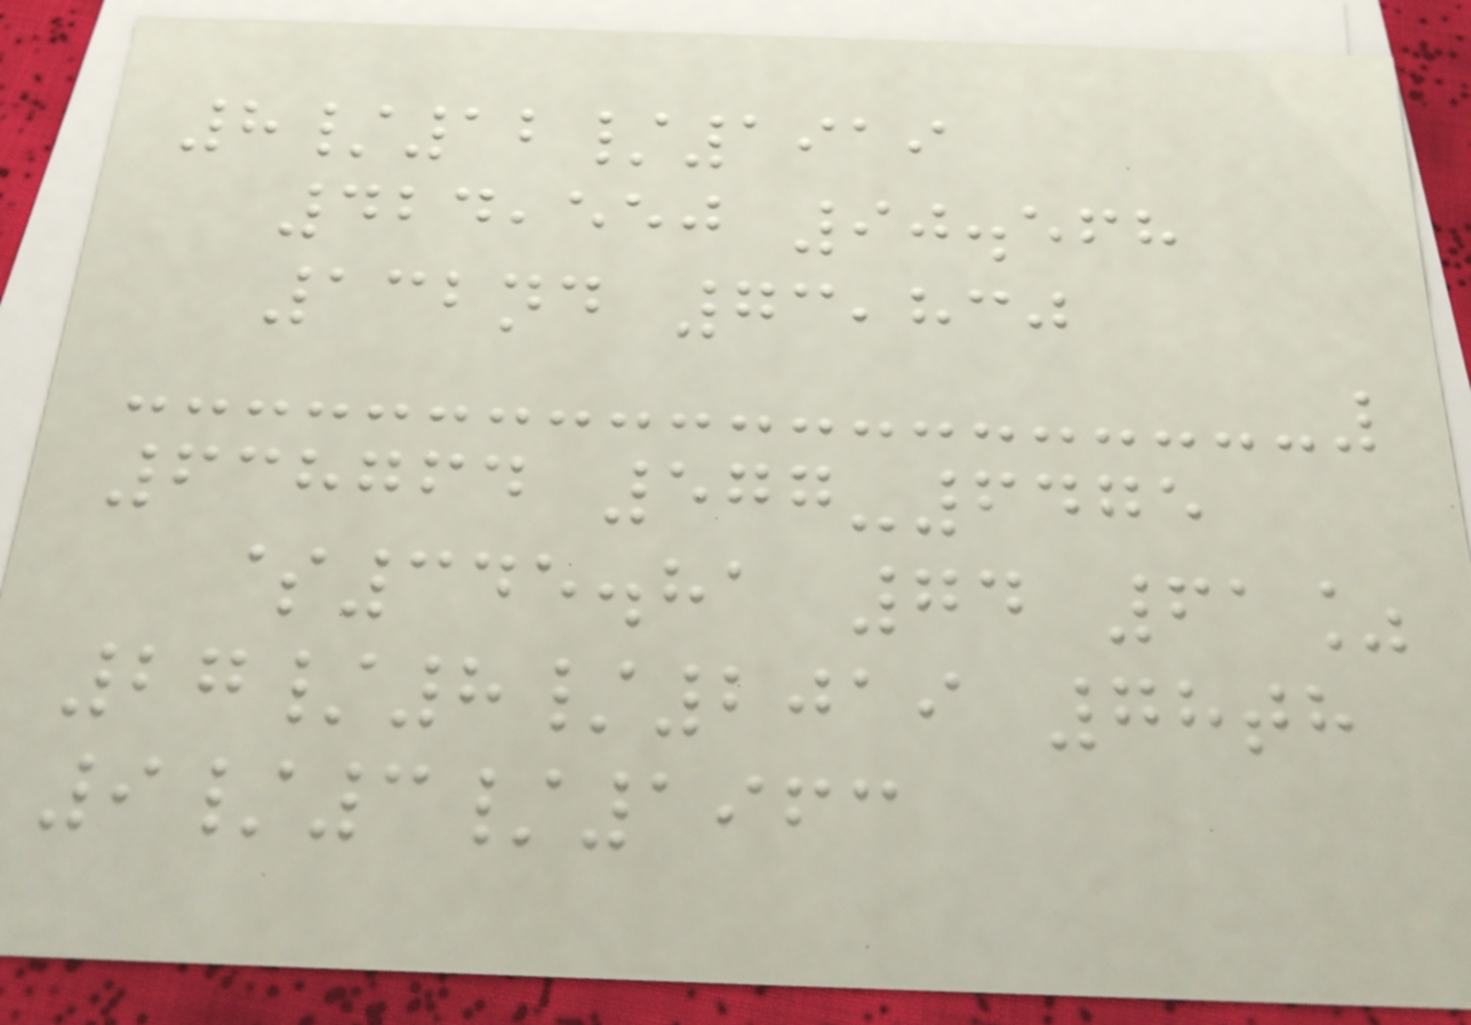8/12/1919
424,550 90.568
132nd 73,830
638764 577-6475
$345.81 74 61%
27/8/2019 78th
9/3/1963
